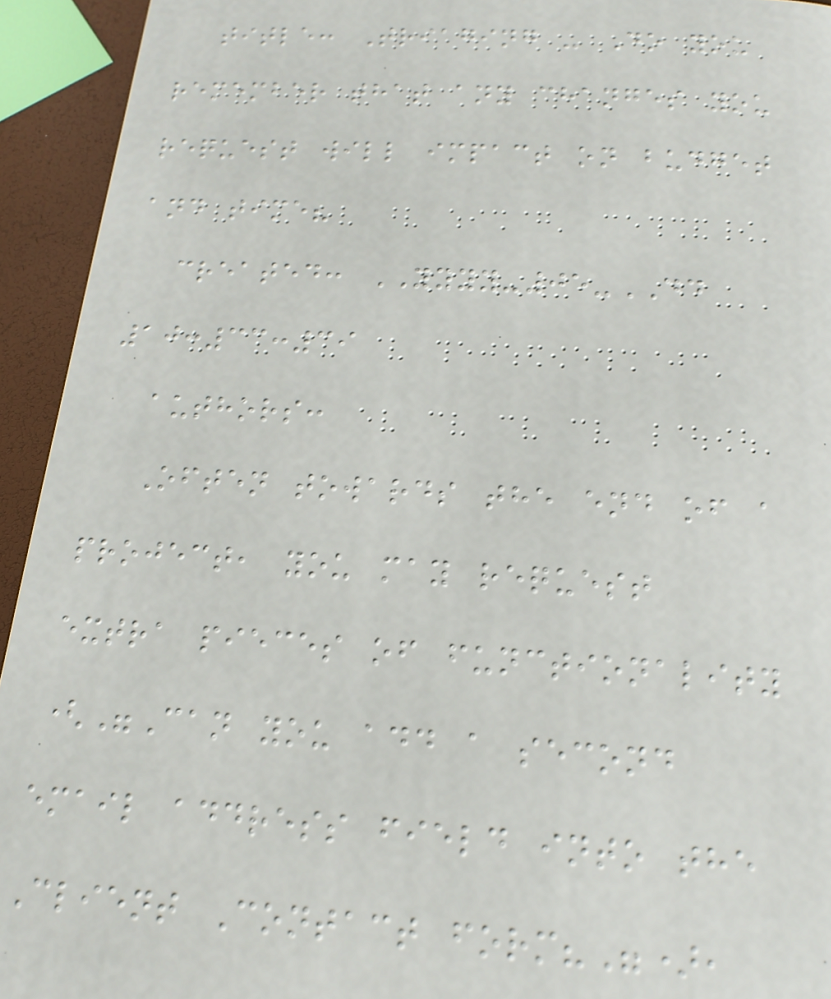title: Triaging - Do you
remember that any changes you
request will impact on budget
and time?
created: YYYY-05-DD
10:33:39
authors:
Often towards the end of a
project, you may request
extra pieces of functionality
("Can you add a second
email address field into the
Client Contact form?"),
